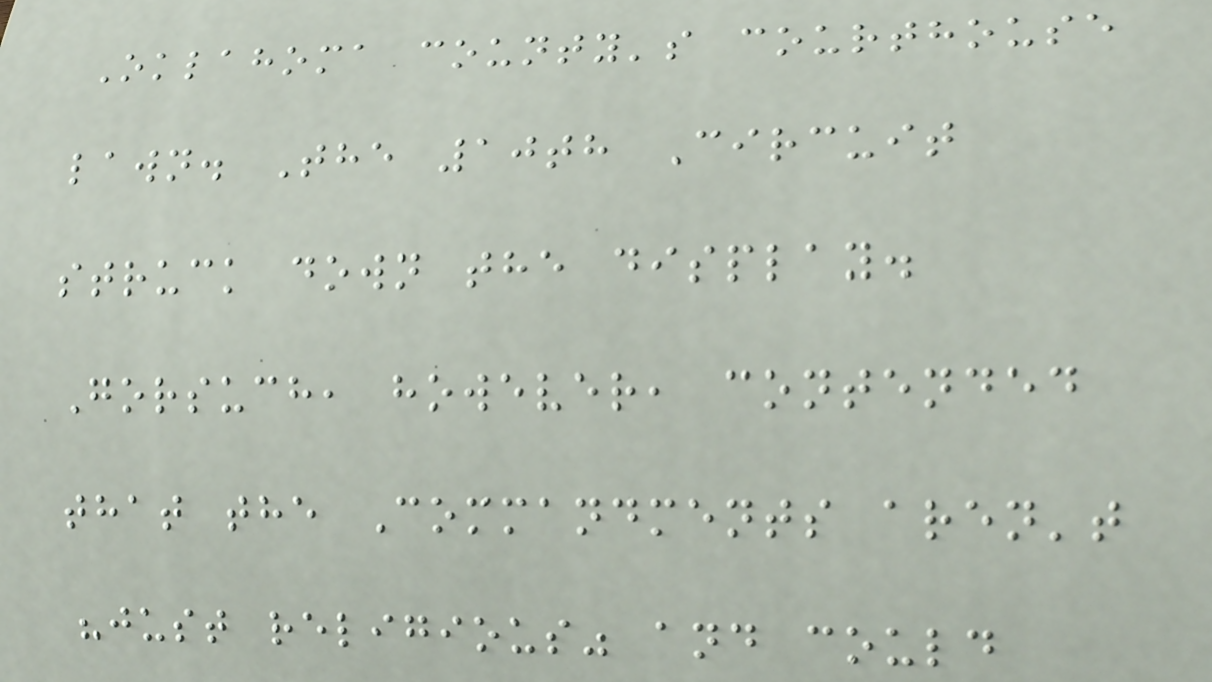Oklahoma county's courthouse
lawn. The 10th Circuit
struck down the display.
Gorsuch, however, contended
that the Commandments aren't
"just religious" and could
